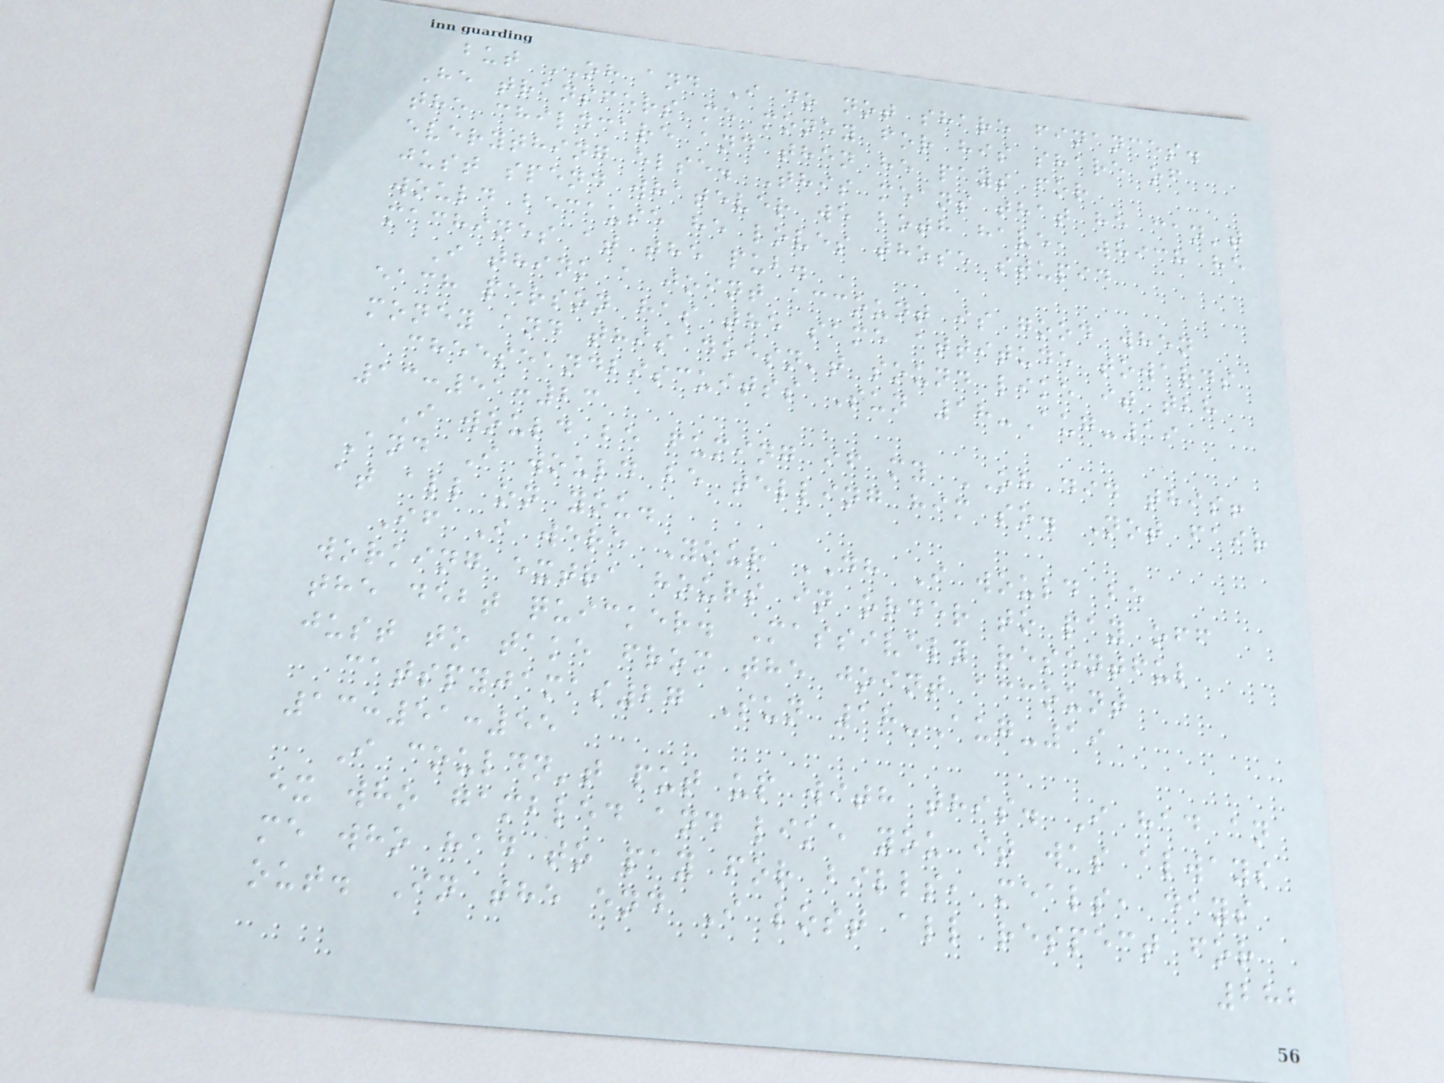but OH and I do not share finances.
He transfers me money for his share of
the childcare and then he pays for
everything else. This means that he can't
just spend whatever we both have, which he
would because he loves those stupid
machines at the pub.
I think a joint account is good when
each person has the same attitude towards
money and this doesn't sound like it tbh
cheeseandbiscuitss Sun 18-Aug-19
13:51:23
I would be fuming if my OH did this!
And I would be telling him so. Not fair
at all on you.
If I were Your DH I would be
working extra hours in order to pay off
the debt quicker. Massively resentful
just to take from the joint account
catspyjamas27 Sun 18-Aug-19
13:51:55
I couldn't put up with this. I had an
ex who gambled and like you it was always
me who had to pay for bills, meals, days
out. In the end I lost all respect for
282
